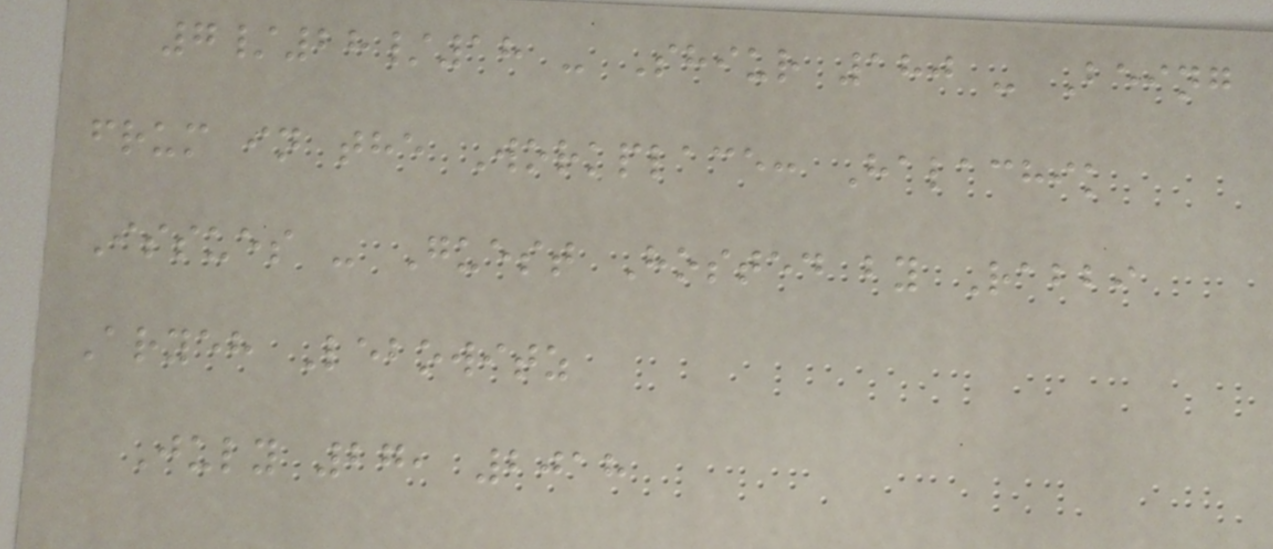7/28/18 - Shiur 180 - Being
frum in the Workplace: Halachik
Issues - Guest Hosted by Rabbi
Aryeh Lebowitz
July 27, 2018
